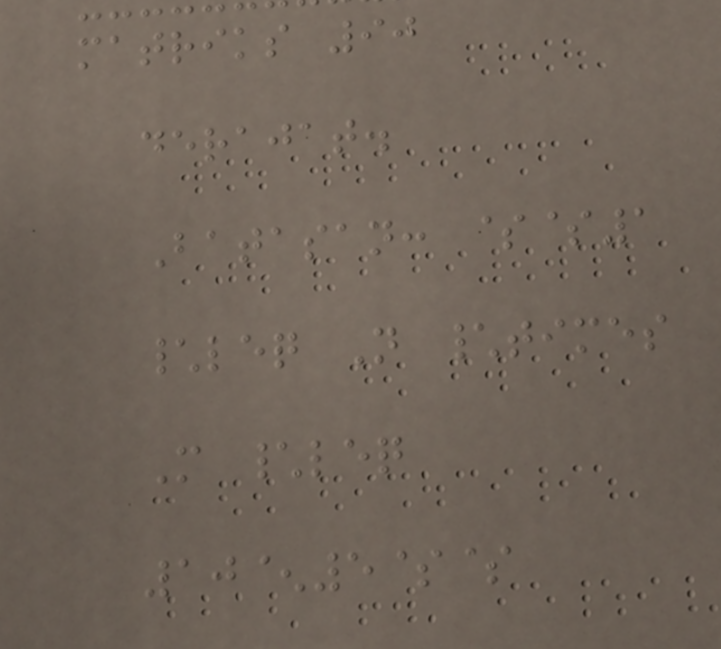matriks 90
derajat.
Batasan: $$1
\leq N \times
M \leq
10^5$$
